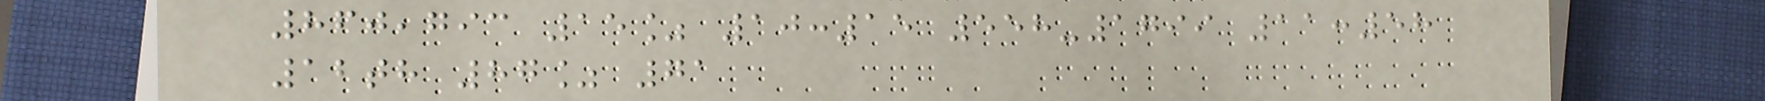860,793 15% 10:15 558-1799 11:58
12th 87% 71
